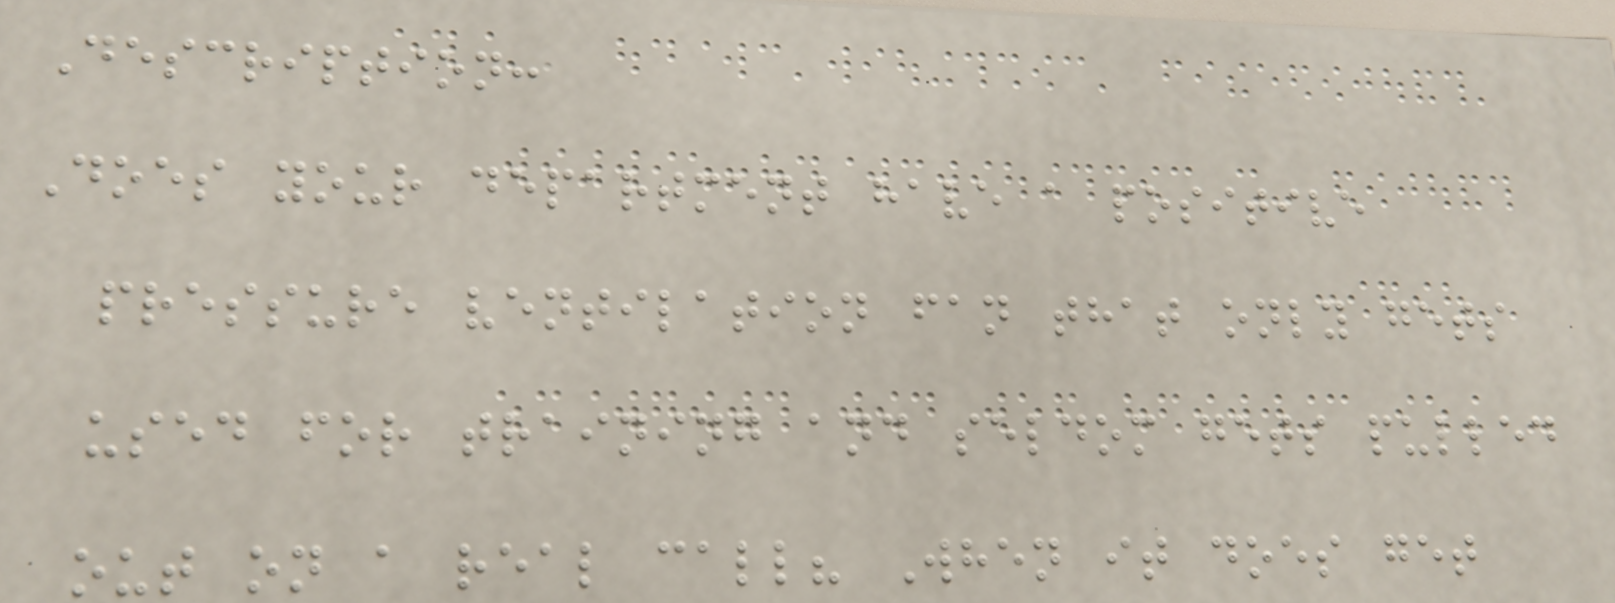Description:
Does your department have a positive
pressure ventilation fan that only gets
used for training and seldom gets pulled
out on a real call? When it does get
